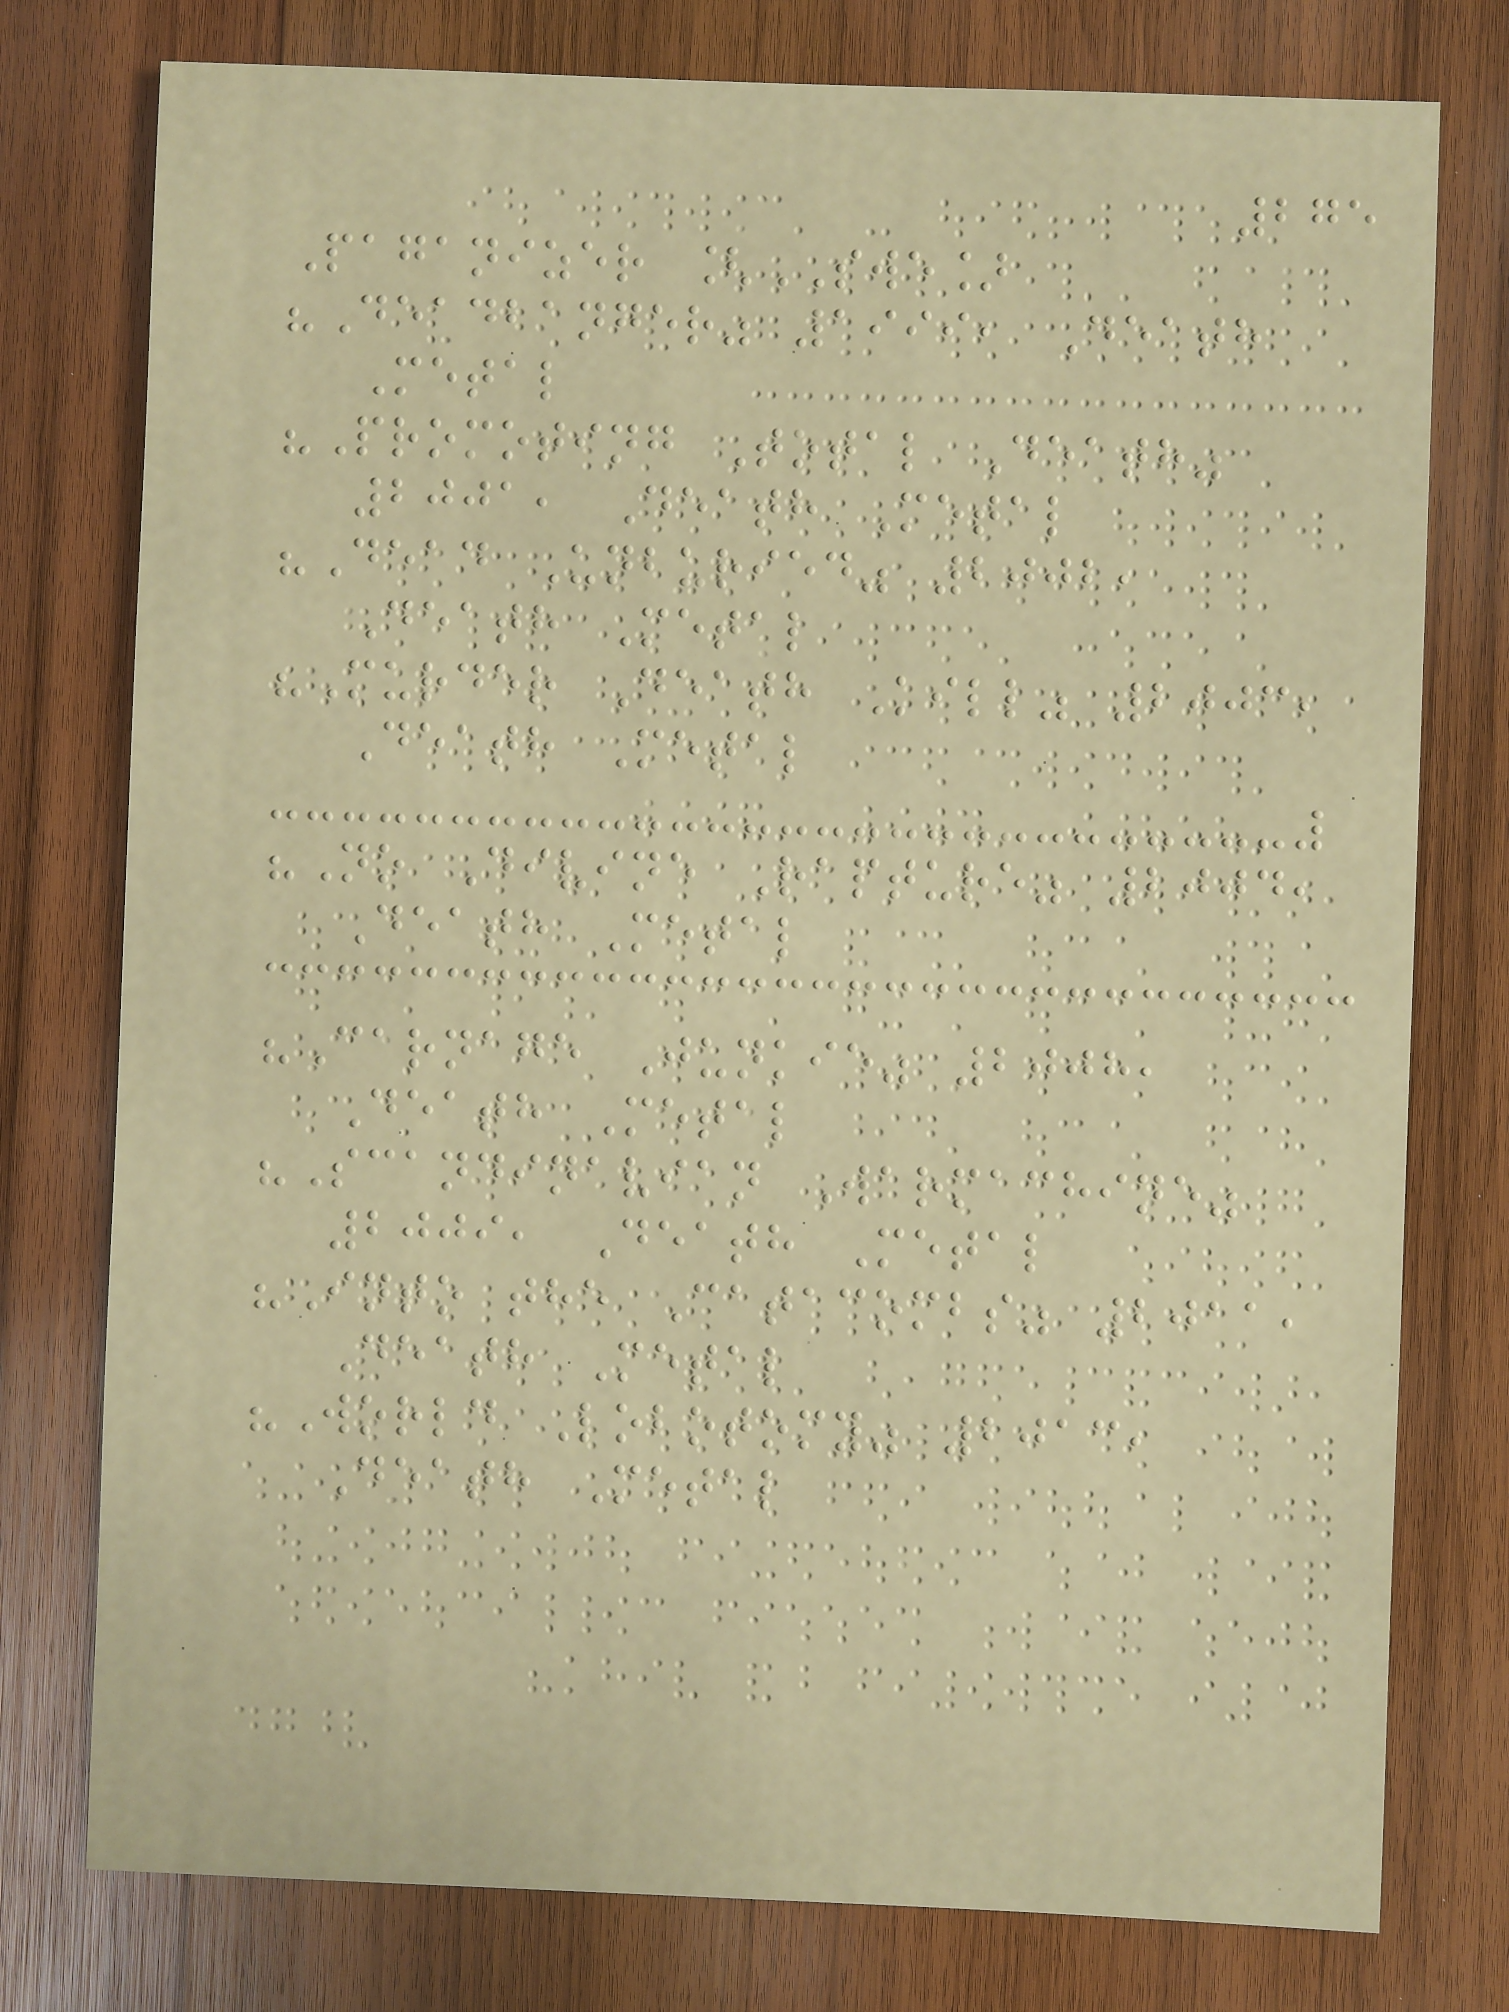275
Paganizer [SWE]
"Deadbanger" 1999, Death
Metal
"Promoting Total Death"
2001, Death Metal
"Dead Unburied" 2002,
Death Metal
"Murder Death Kill" 2003,
Death Metal
"No Divine Rapture" 2004,
Death Metal
"Carnage Junkie" 2008,
Death Metal
"Scandinavian Warmachine"
2009, Death Metal
"Into the Catacombs" 2011,
Death Metal
"World Lobotomy" 2013,
Death Metal
